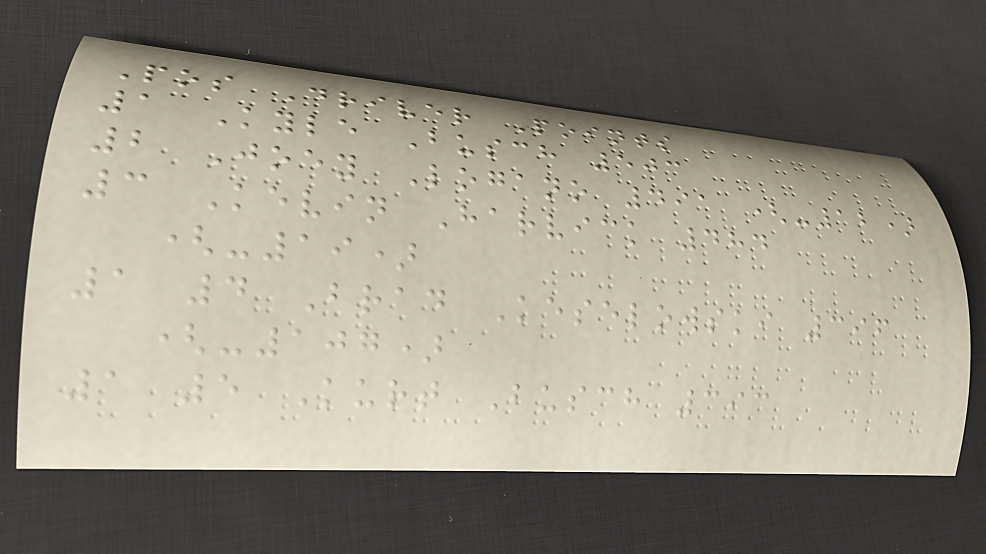Pos Driver Points
1 Kyle Busch 503
2 Joey Logano 491 (-12)
3 Kevin Harvick 484
(-19)
1 4 Brad Keselowski 396
(-107)
1 5 Kurt Busch 393
